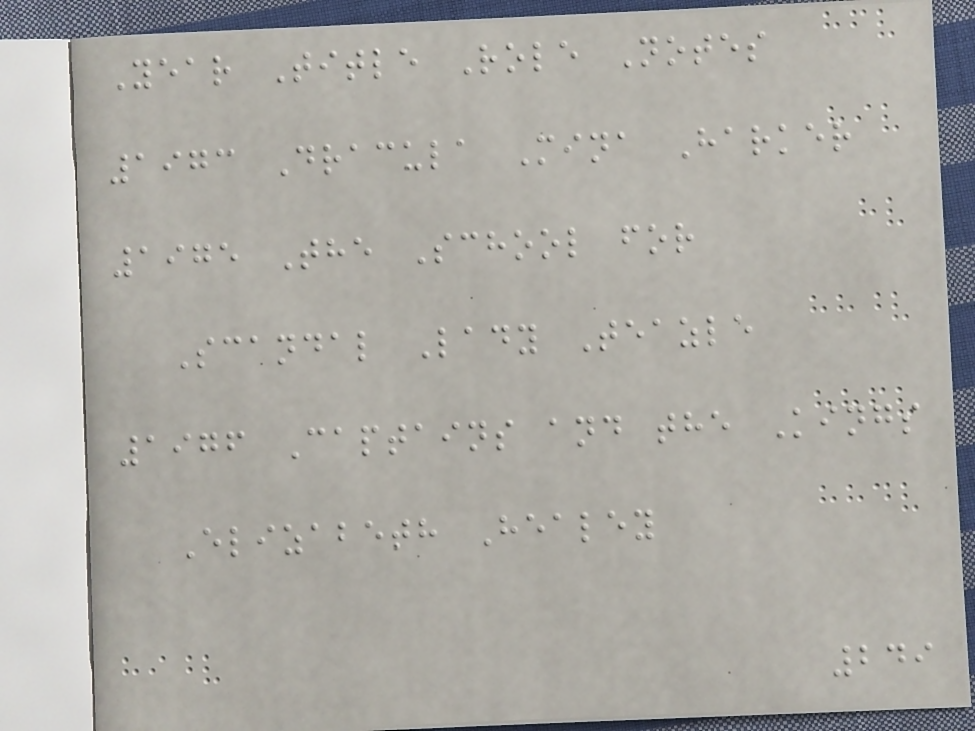Year Title Role Notes
1973 Dracula Mina Harker
1975 The School for
Scandal Lady Teazle
1976 Captains and the Kings
Elizabeth Healey
249
